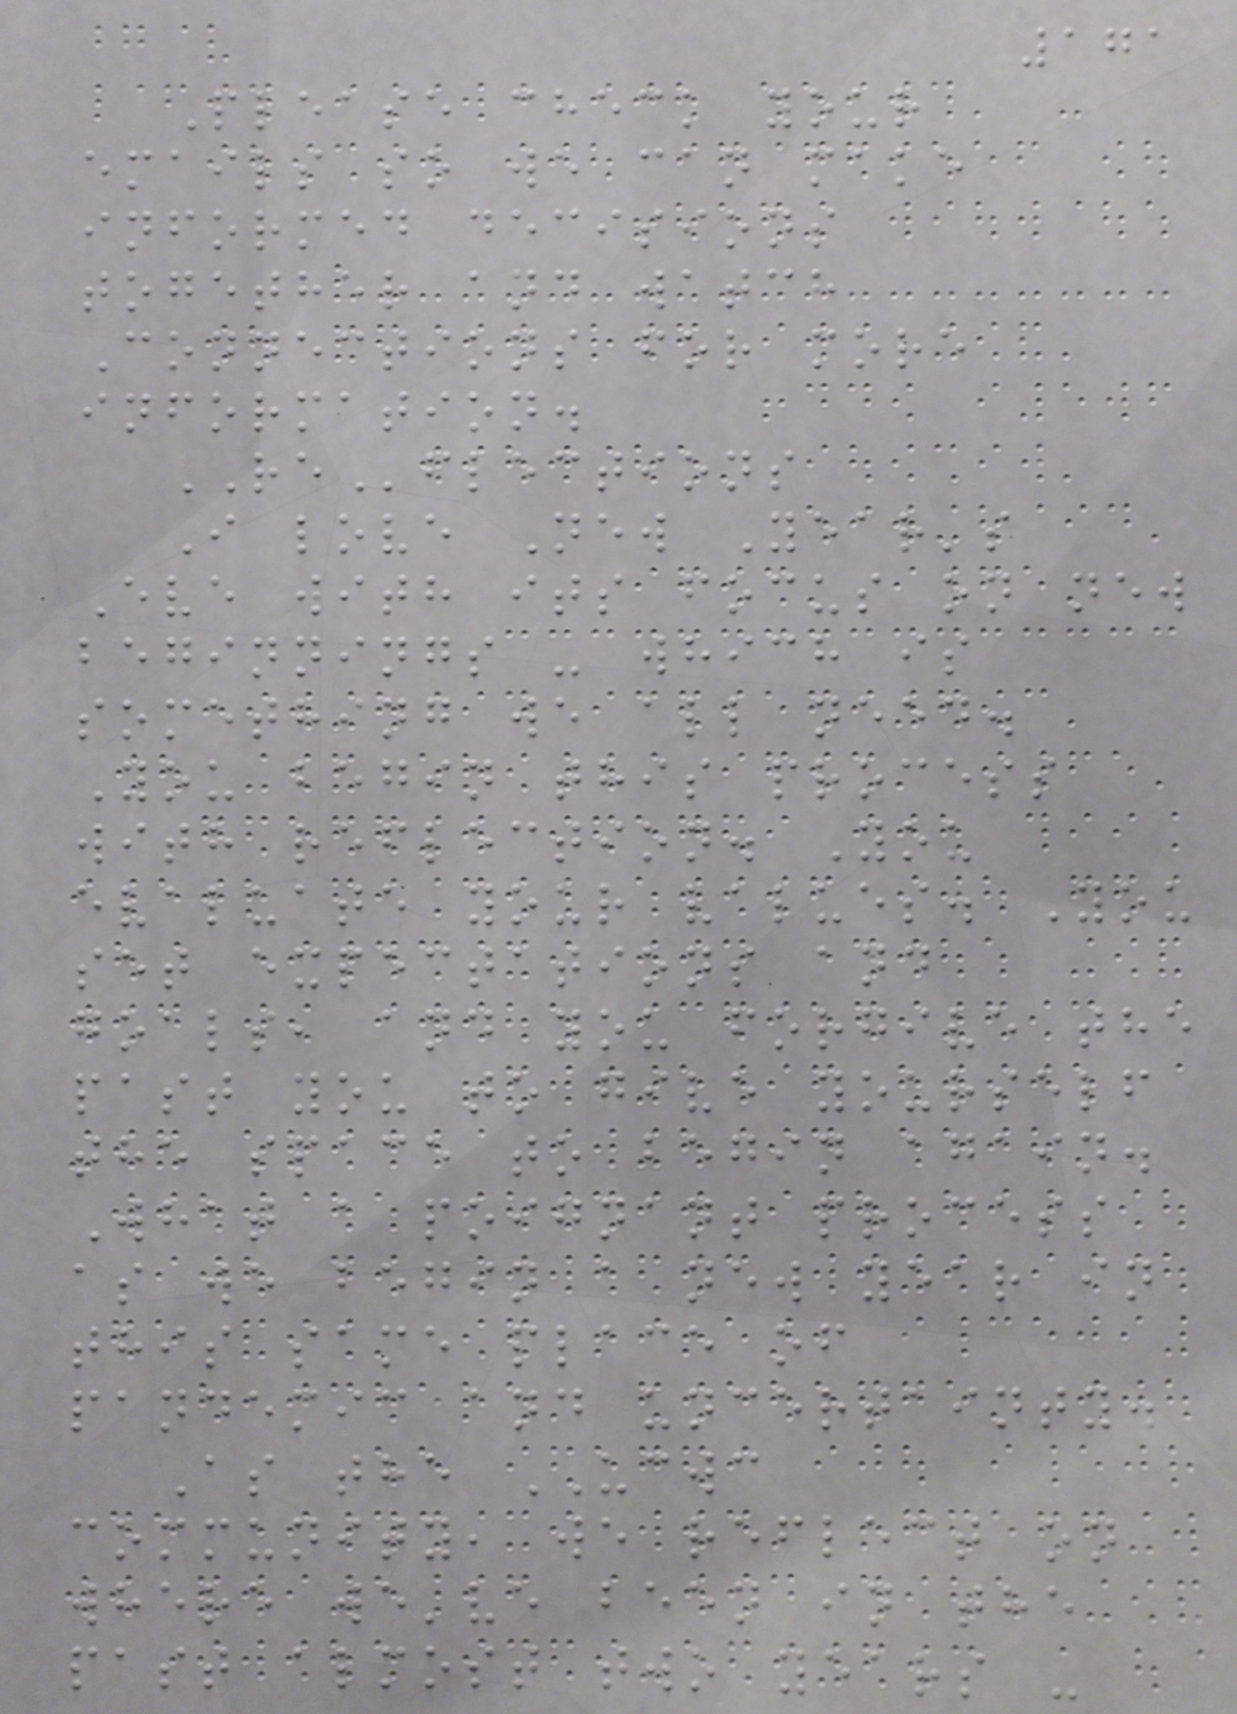171
Please check your
emails so we can make
informed decisions
together and watch
Connections for more
information.
REflections
I love New Year's
Eve with its focus on new
beginnings - which is
something we all need.
You begin this process
with reflection. You
evaluate your values. You
set expectations and
goals, and you forgive the
past you to give yourself
the space to begin again.
What a poignant process
as we begin a new year in
this same place of
pandemic and uncertainty.
As the UCWC
community, we reflect on
where we've been in the
past almost two years -
